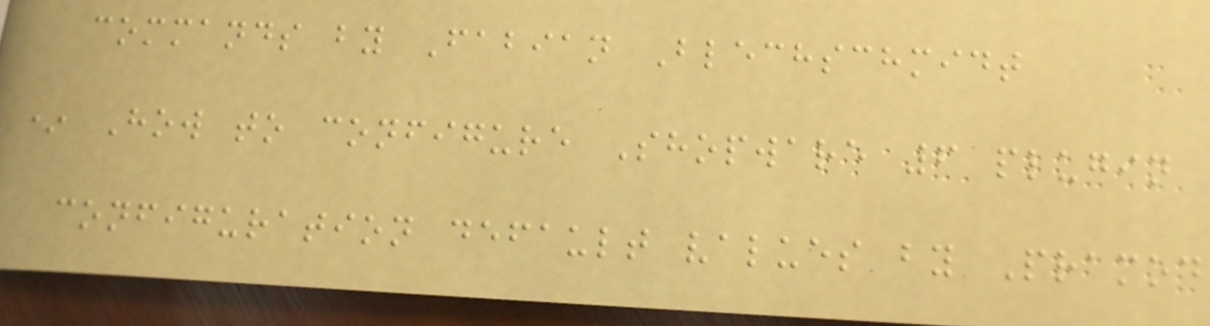commands by Fabian Blechschmidt
* How to configure Shopware 6 plugin
configuration default values by Pramod
